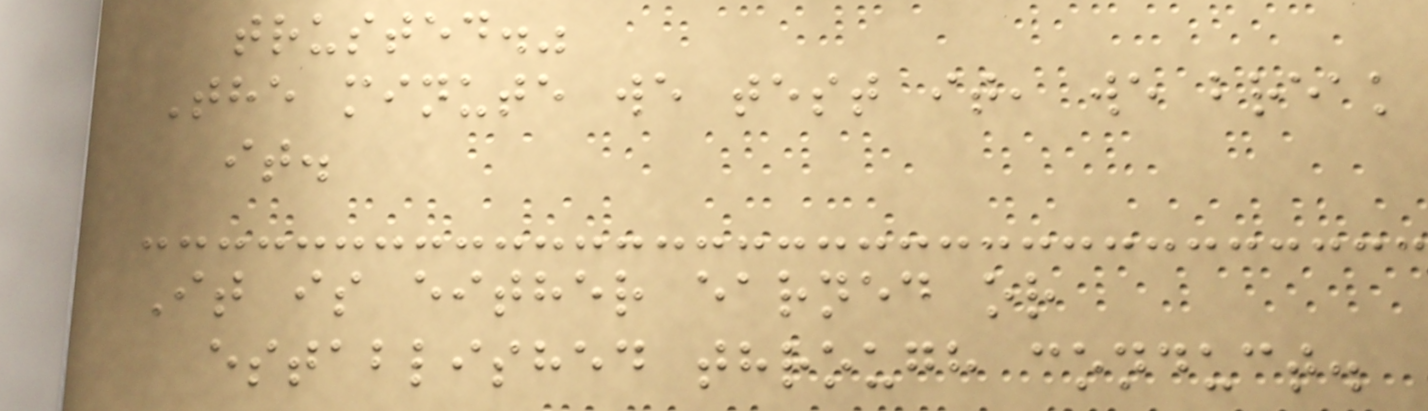trusted."
The minute we test it, we break
it.
It is either earned or
established through conduct.
